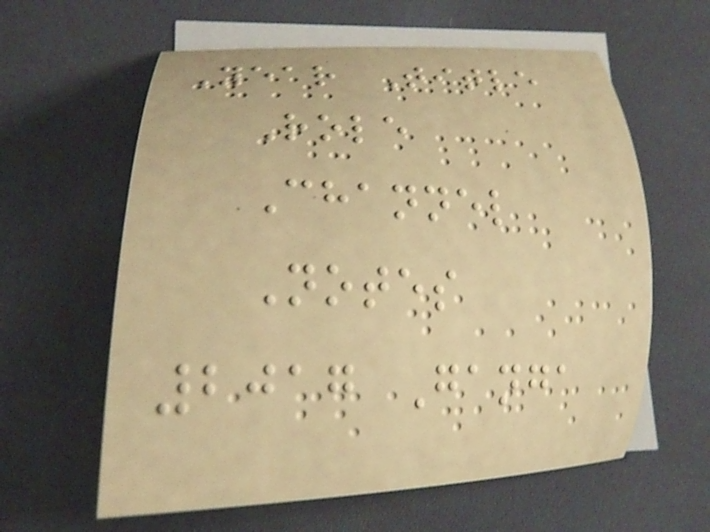Year Title
Role
Channel
Notes
2017 Ganga
